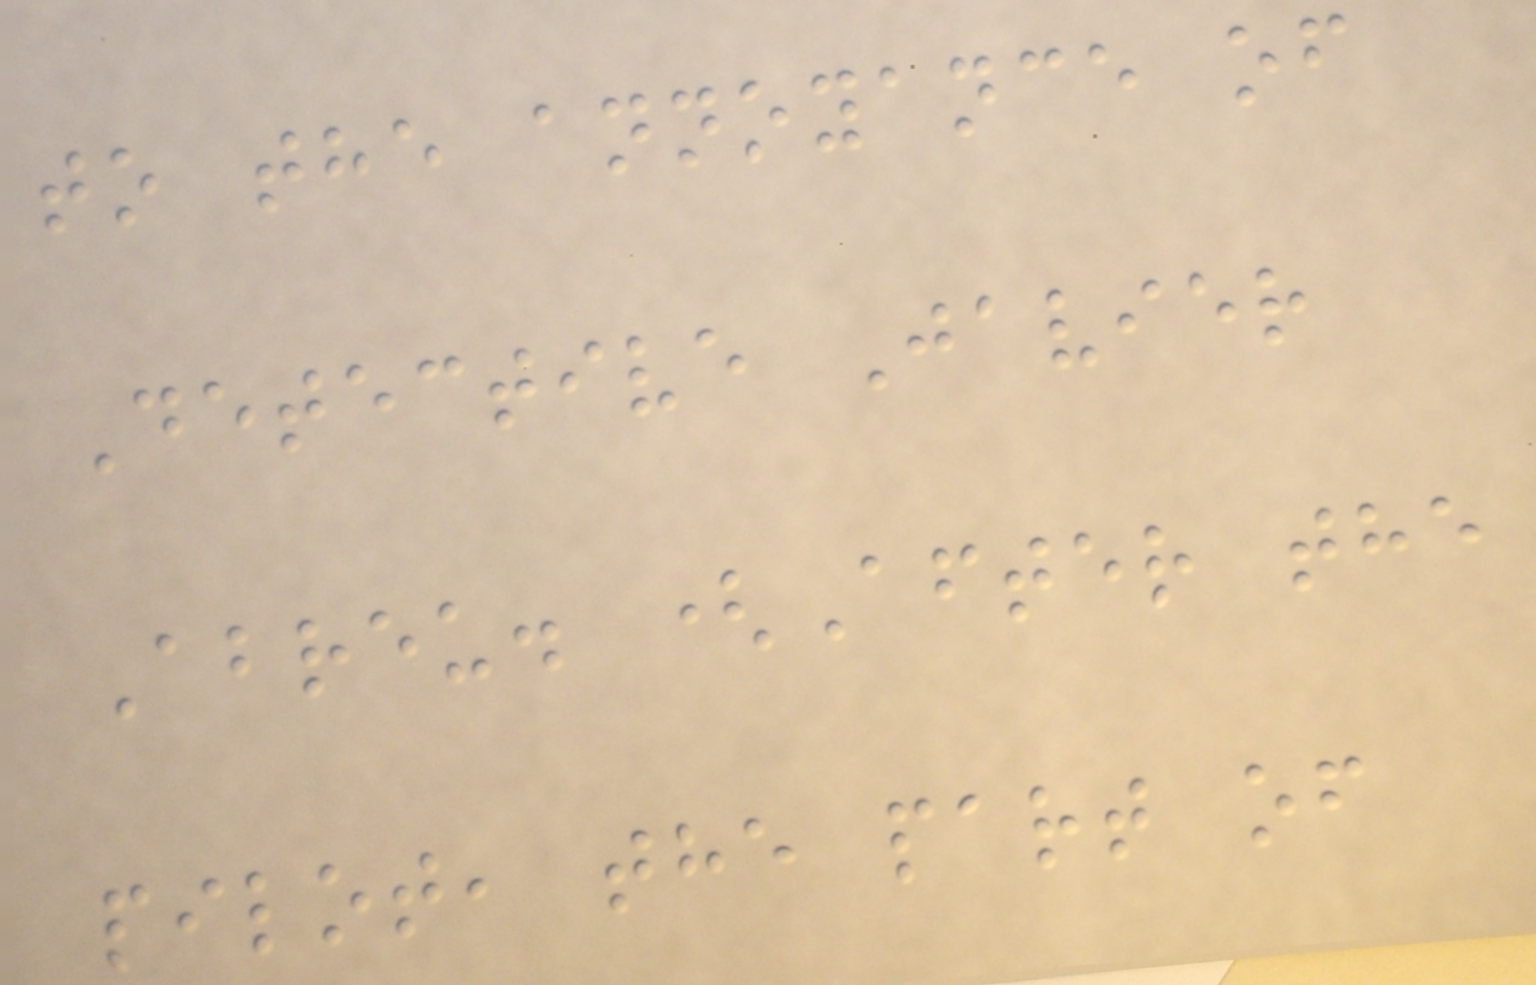to the annoyance of
Detective Javier
Abreu. (After the
pilot, the part of
